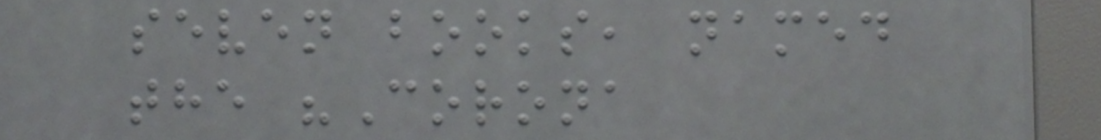seven books, named
the "Corona
